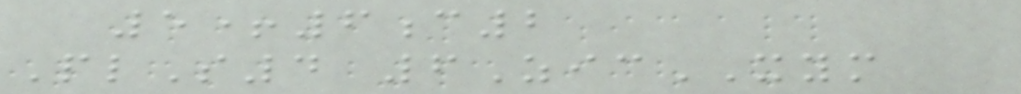5+6c2
PlS4 6ZicXYM
